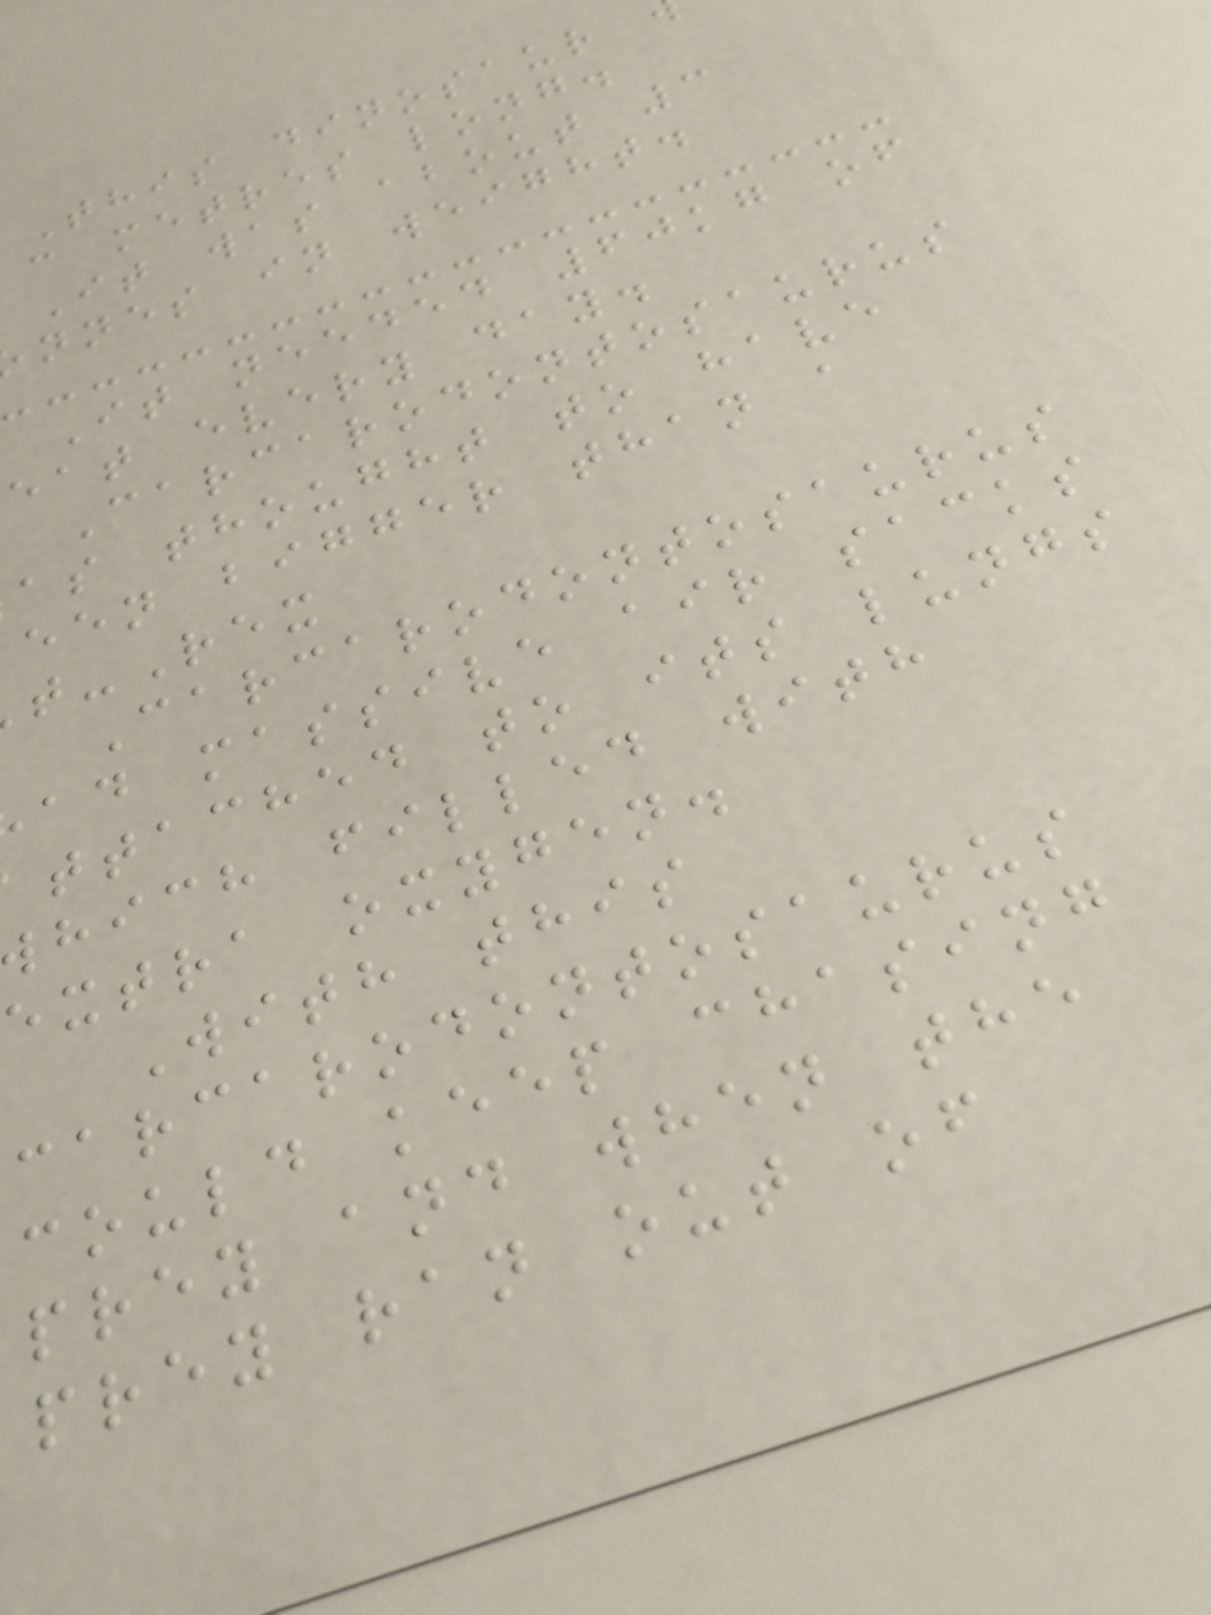This dinosaur
c metres long.
It was about 3
nnes in weight.
It needed 60kg of
eat every day.
Carcarodontosaurus
as thought to have
een bigger than a
-Rex
Carcarodontosaurus
ad massive air sacks
ttached to its lungs
hich filled with
extra oxygen.
With this
carcarodontosaurus
could keep chasing
prey and when the
prey ran out of
